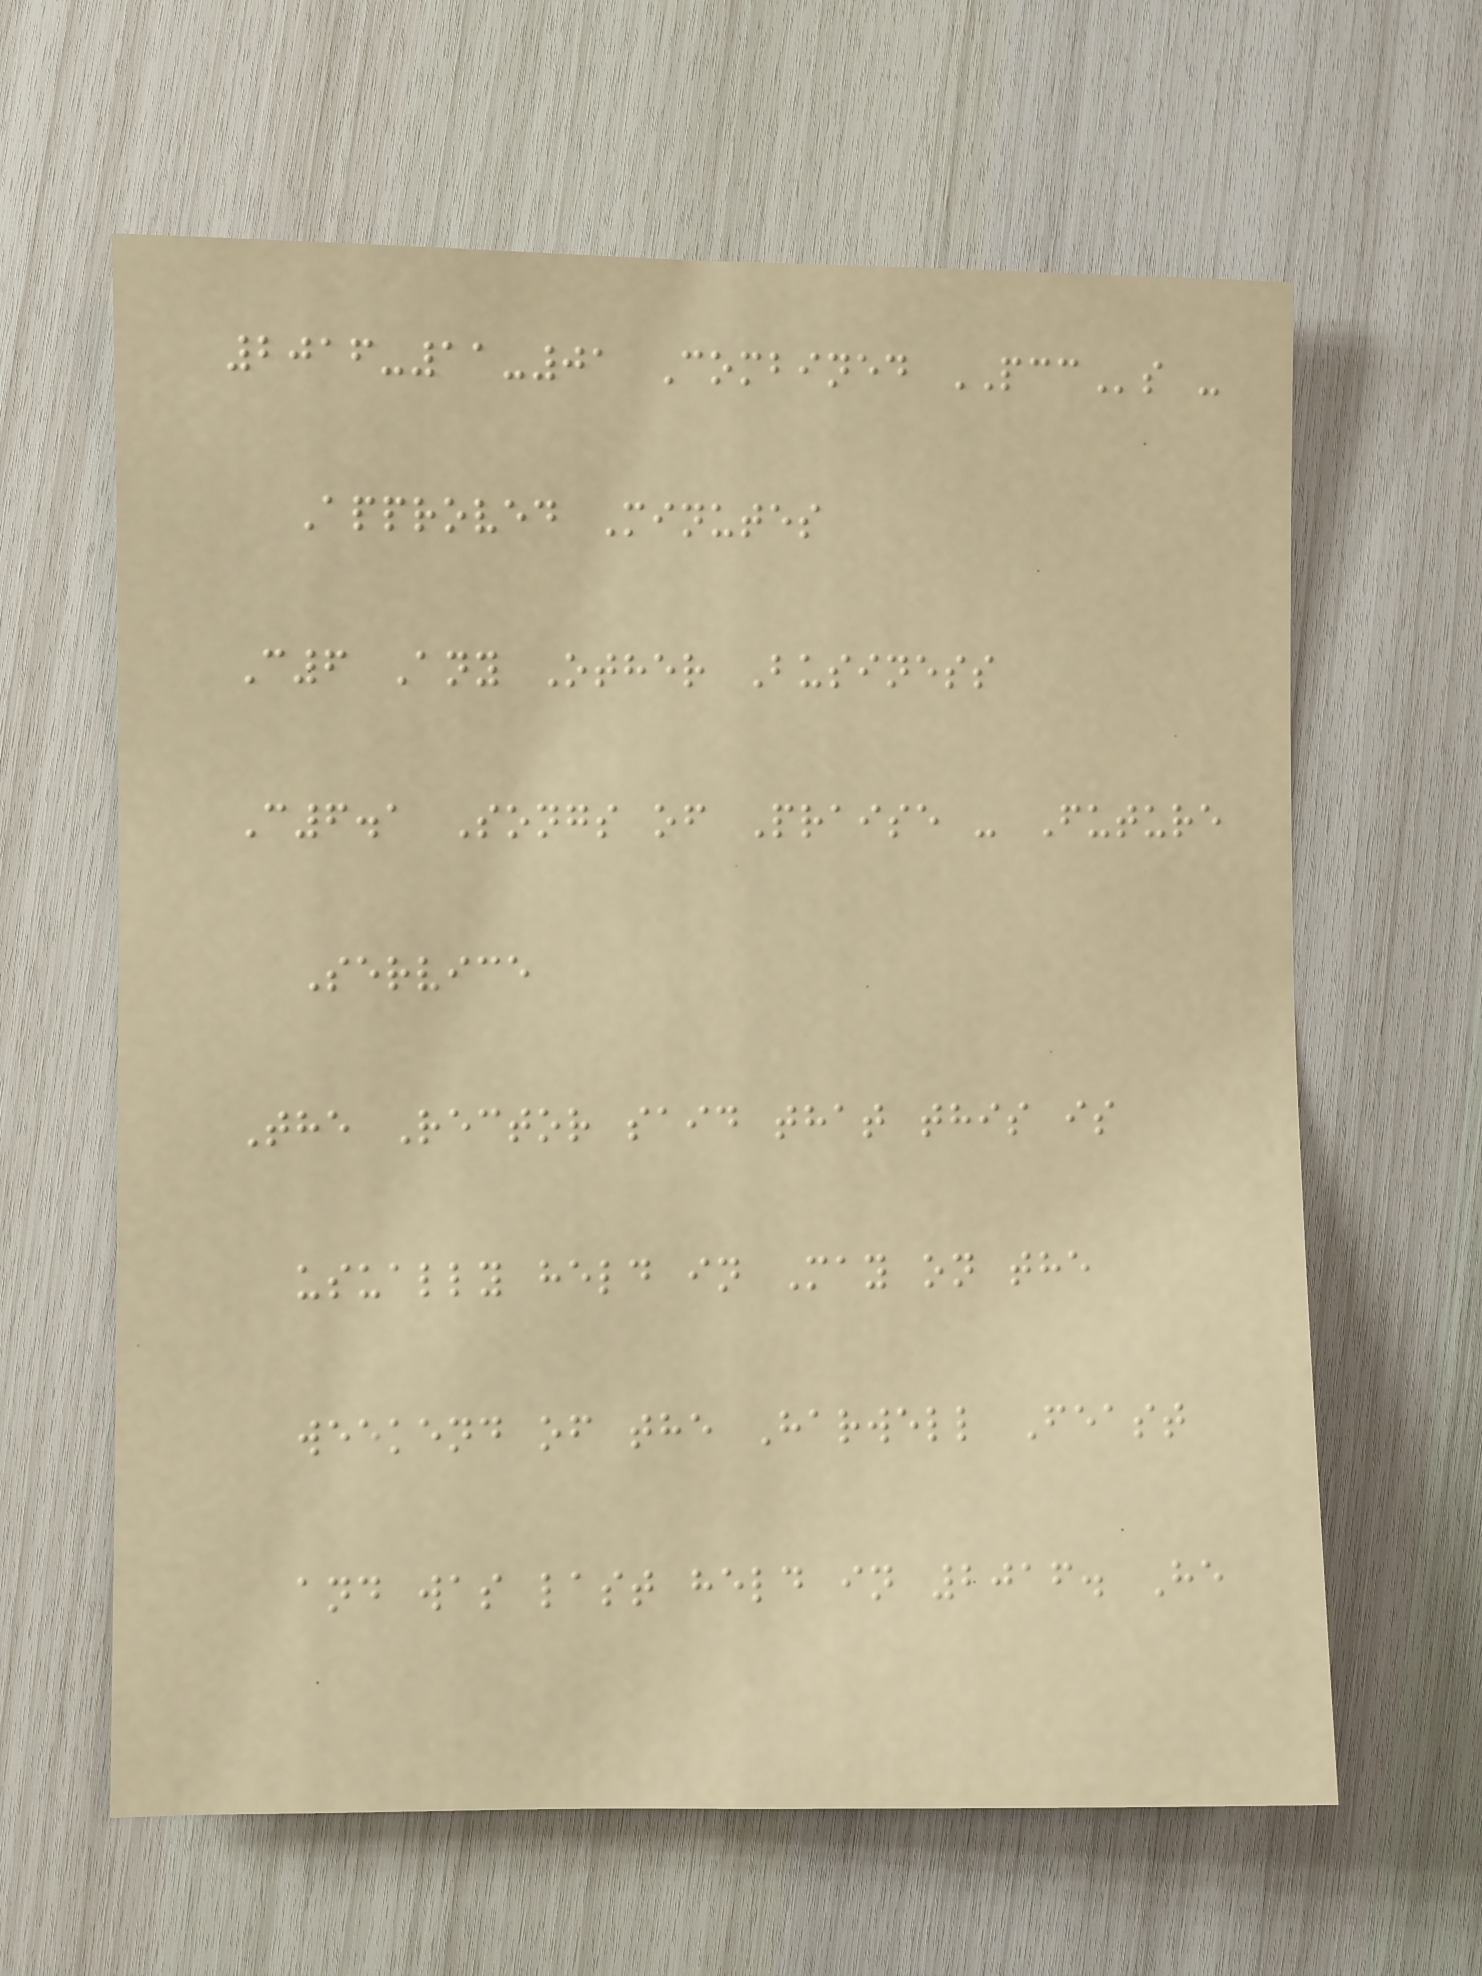2016-11-01 Combined PCCs -
Approved Minutes
C6 Any Other Business
C6.1 Songs of Praise - Future
Service
The Rector said that this is
usually held in May on the
weekend of the Harwell Feast
and was last held in 2016. He
